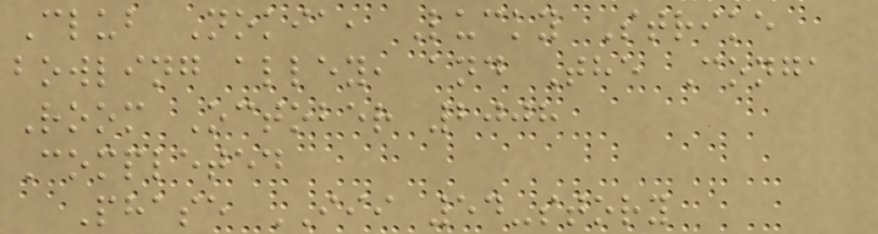Club Nokia, Lucky Strike
bowling alley, and The Conga
Room October 2008
Completed
Phase III 54-story
